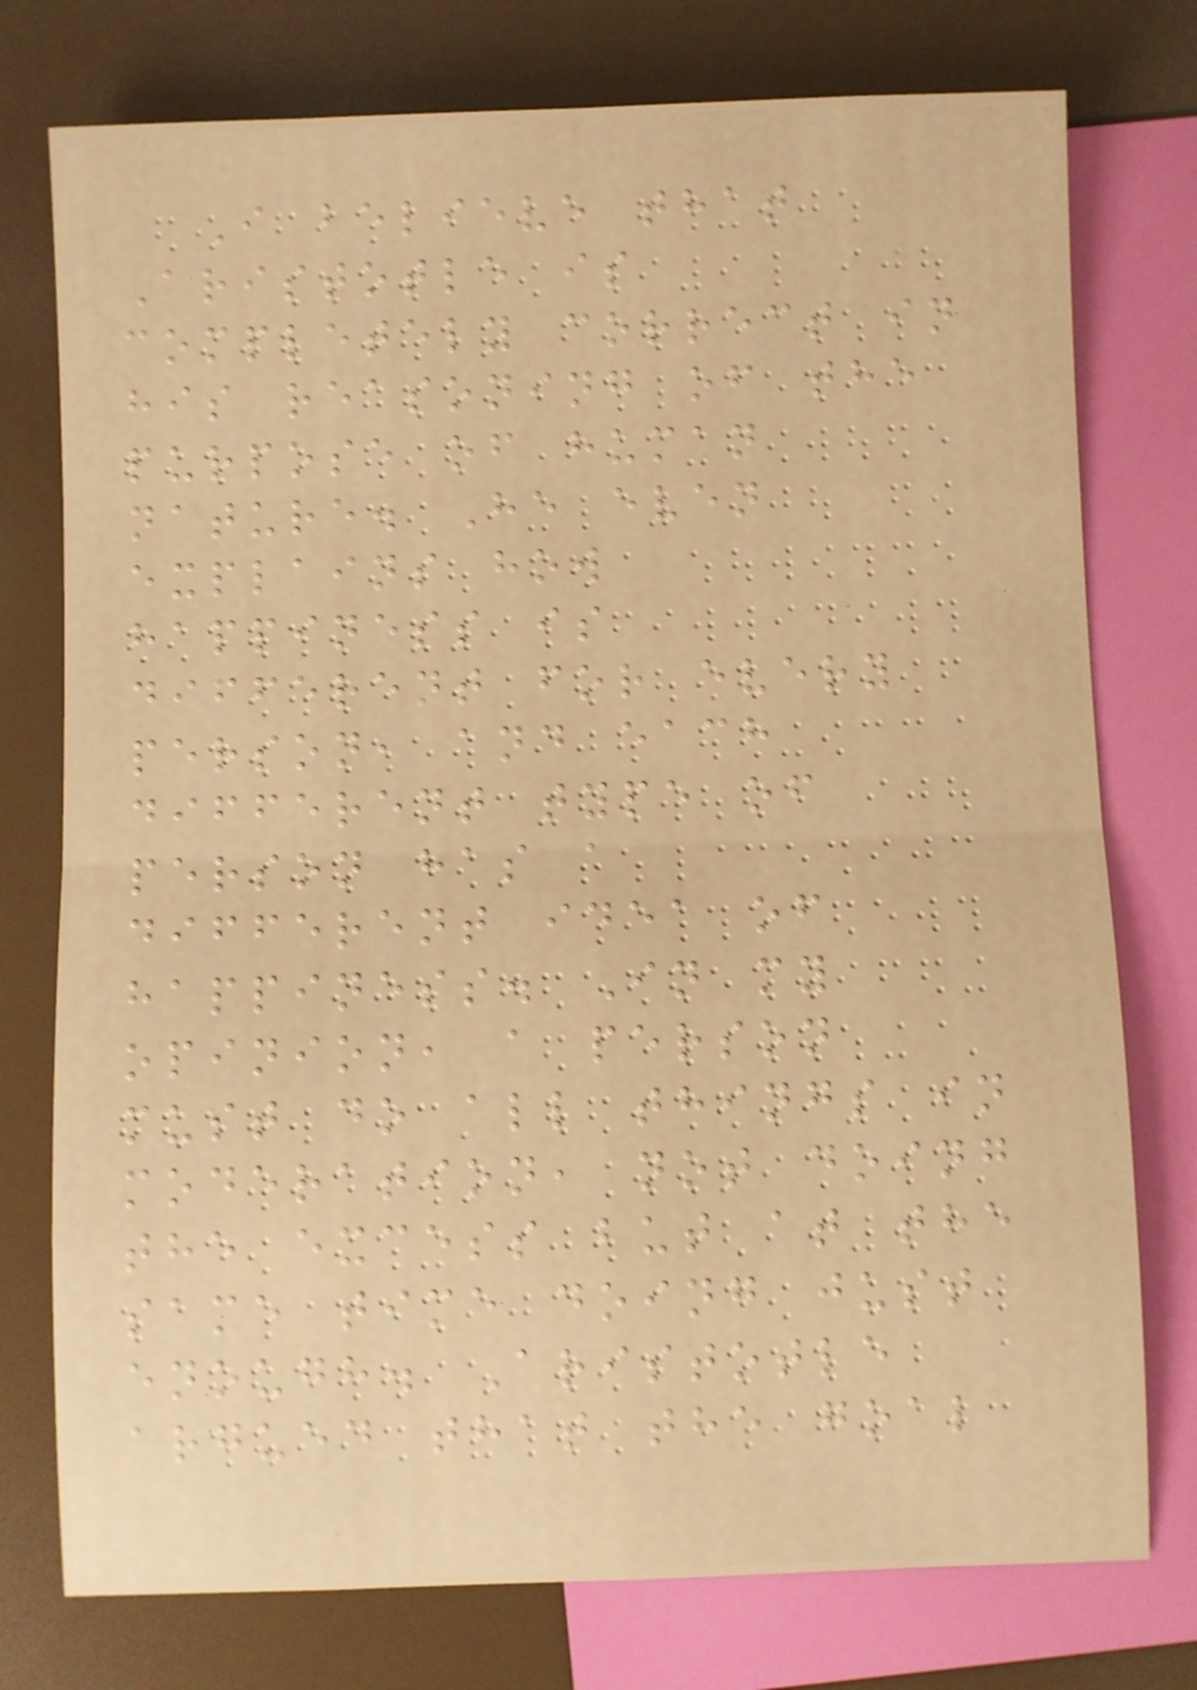I believe that
Aristotle is
completely correct in
his reasoning of the
purpose of human
nature. He even
explains how
happiness is
different for every
person, and each
different type of
person has a
different idea of
happiness. In my
opinion, a person
must do all things in
moderation, not doing
the excess but at the
same time doing just
enough. Aristotle
argued that the goal
